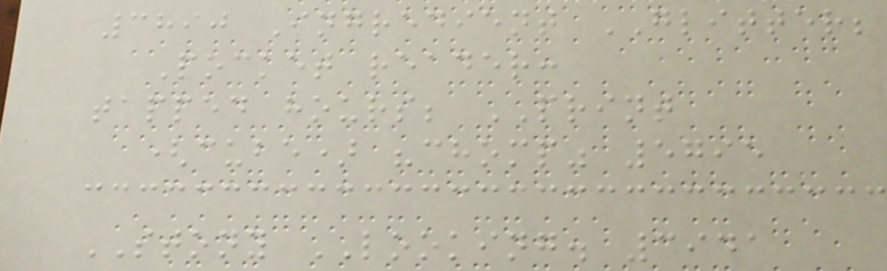3890 Ingredient GLITTER;
Pocket reader:
tapped hours; PRINT
(cube) "chomp" 5795
STONY LOOKING. 3941
